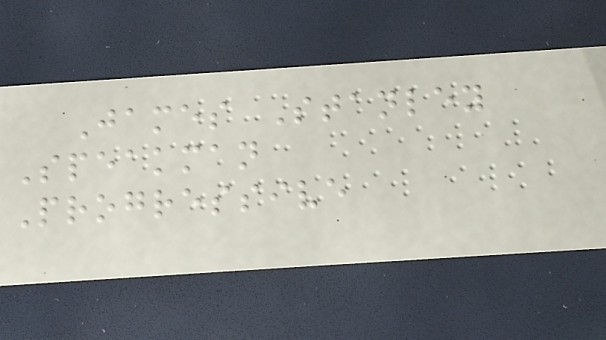James Stanley
Speakman
Progressive
